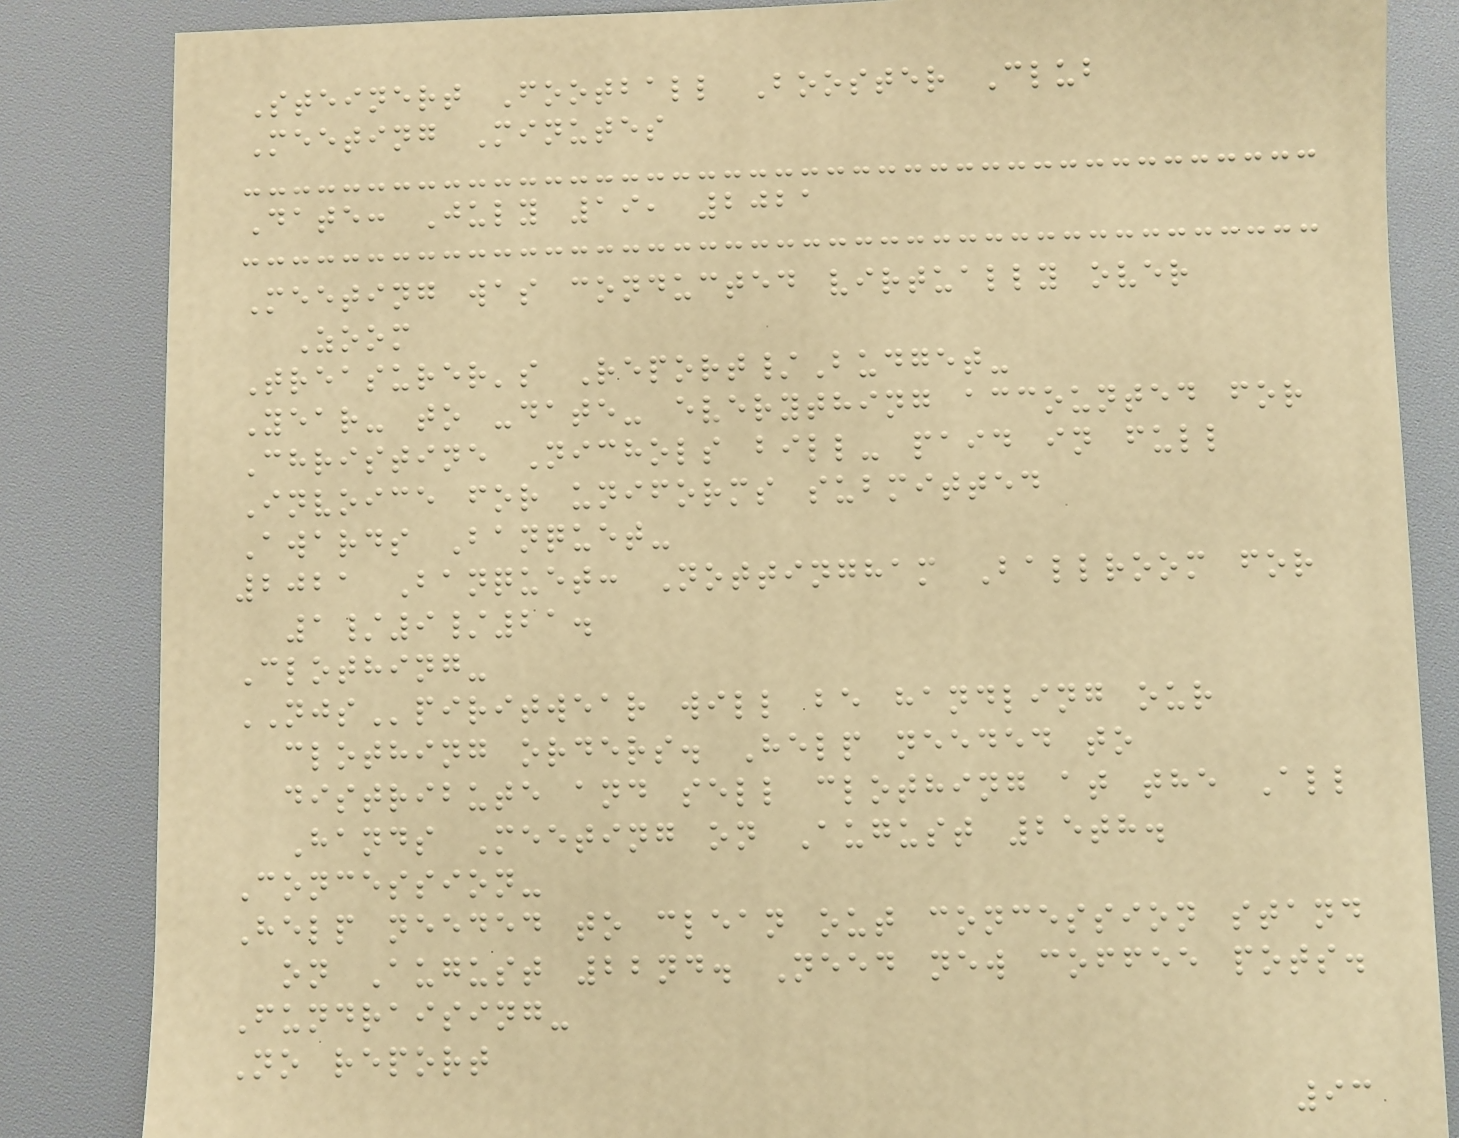Steinert Football Booster Club
Meeting Minutes
Date: July 19, 2021
Meeting was conducted virtually over
Zoom
Treasurer's Report/Budget-
Year- to -date- everything accounted for
Christine Nichols bill- paid in full
Invoice for uniforms submitted
Awards Banquet-
2021 Banquet: Nottingham Ballroom for
1/9/21.
Clothing-
NJSpiritwear will be handling our
clothing orders. Help needed to
distribute and sell clothing at the All
Hands Meeting on August 25th.
Concession-
Help needed to clean out concession stand
on August 22nd. Need new coffee pots.
Fundraising-
No report
93
